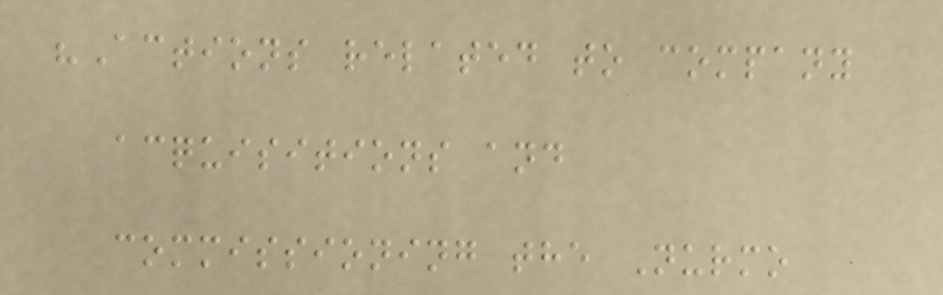"Actions related to company
acquisitions and
commissioning the Nurmo
